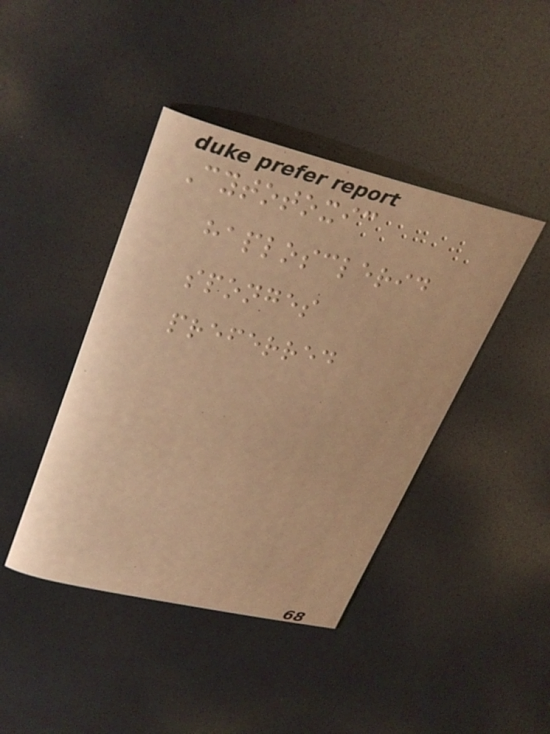Cytotoxic
haplosclerid
sponges
preferred
